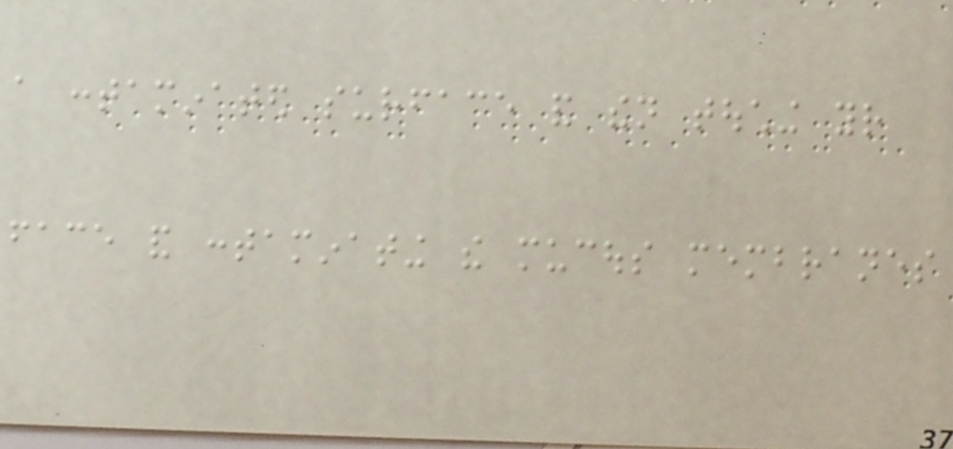a contaminated surface and then touching your
face and contaminating the mucous membranes
